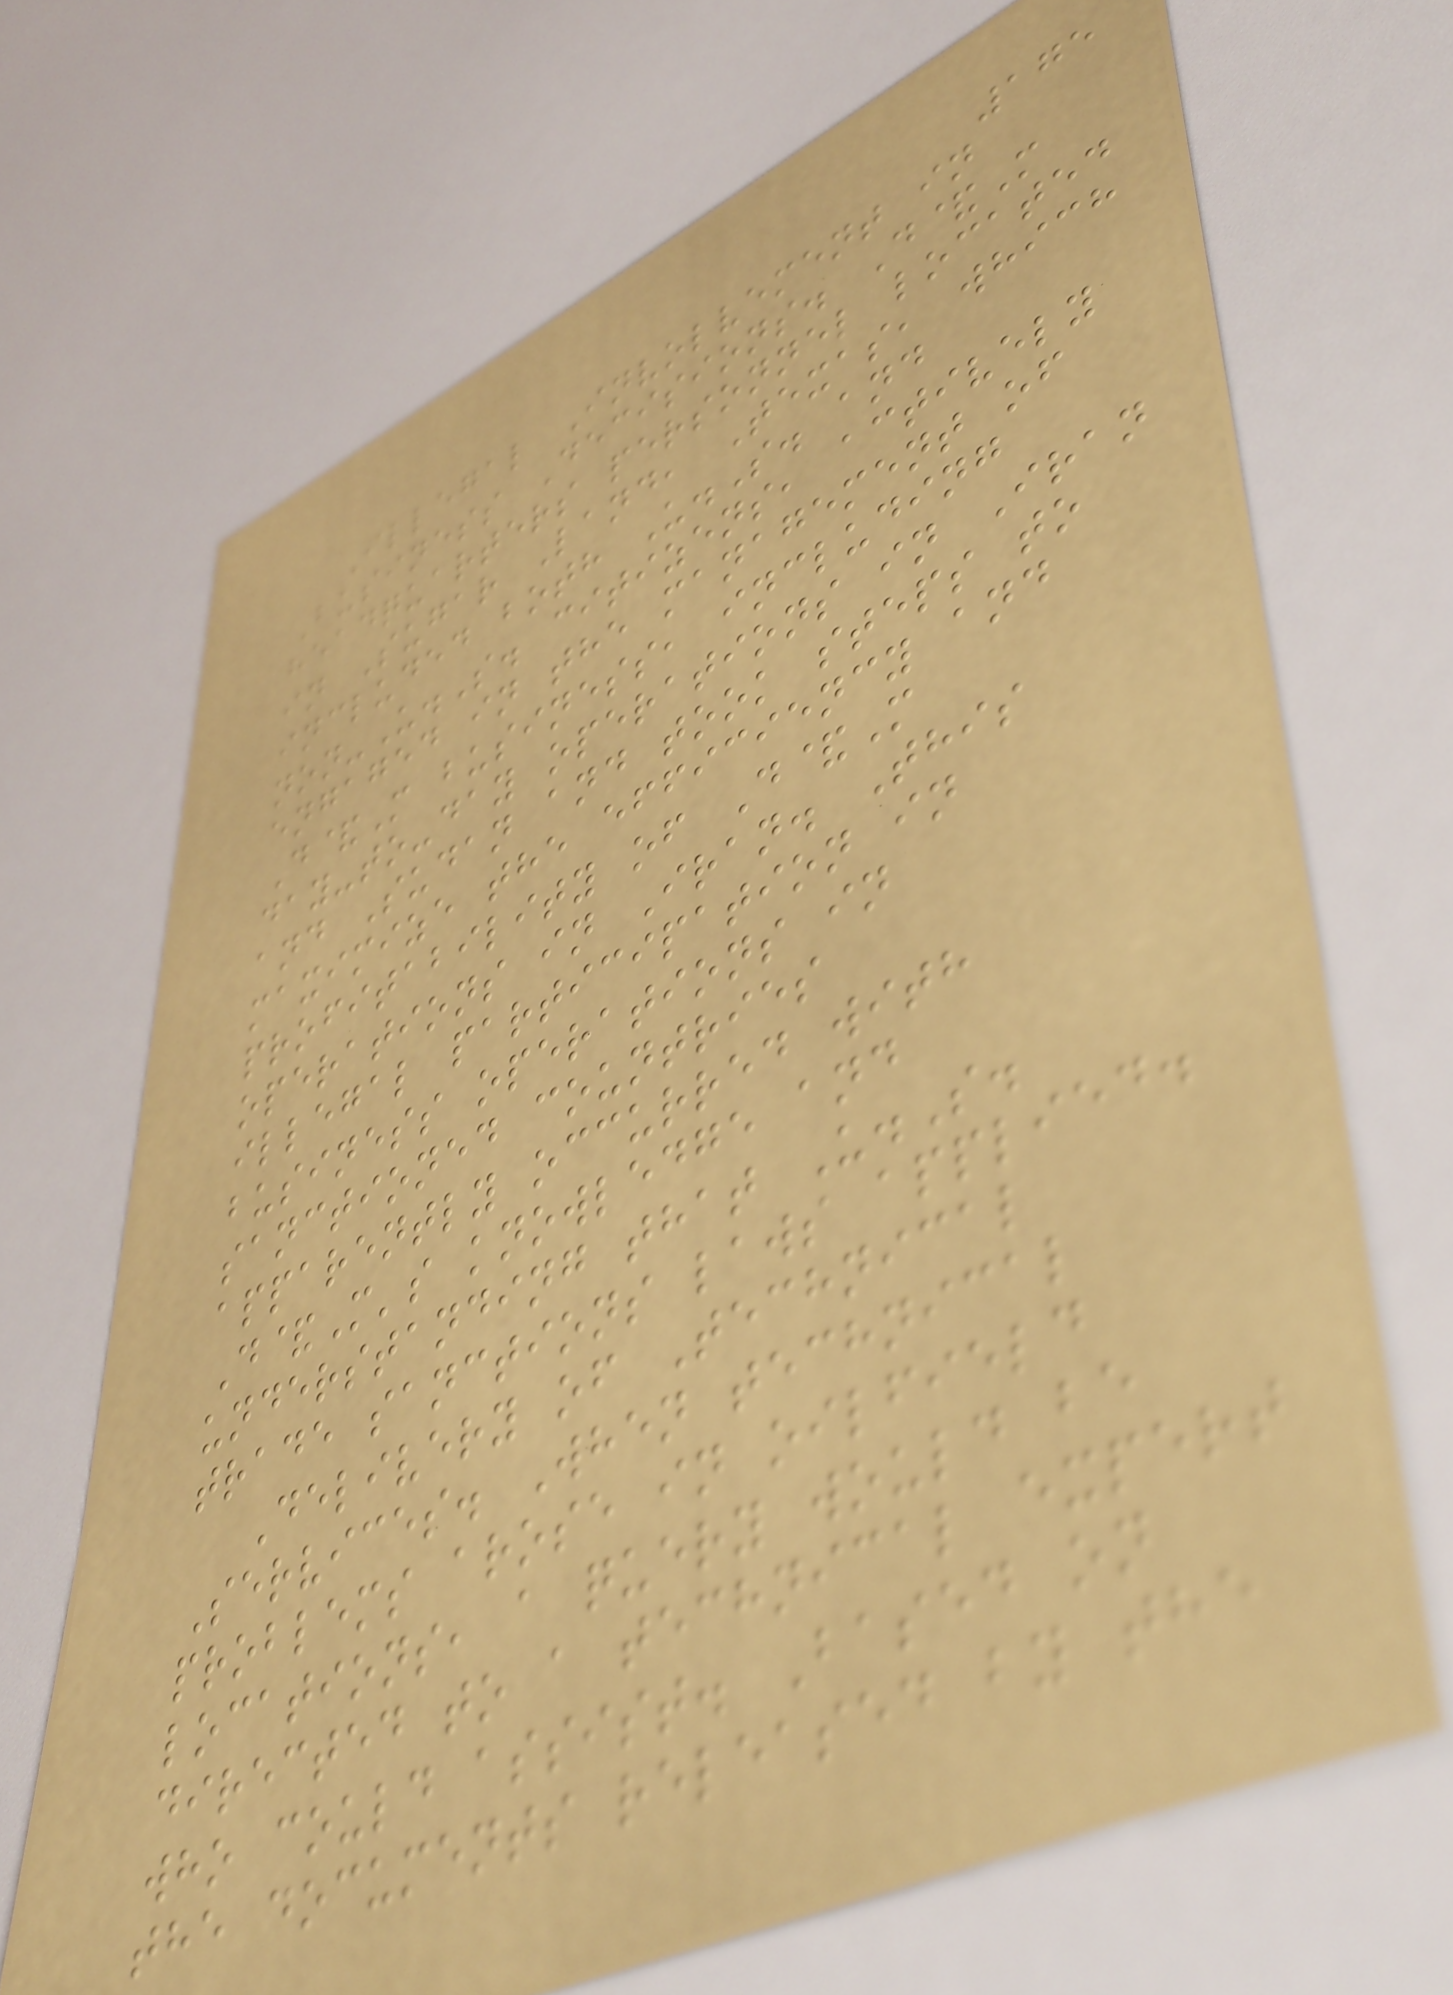175
Illegal Involvement in
Business Decisions. D&M
headquarters personnel located
in Sugar Land, Texas, which
included both U.S. and
non-U.S. citizens, actively
engaged in the management of
D&M business, including
day-to-day operations in Iran
and Sudan and took steps to
maximize the efficiency and
profitability of D&M
operations in Iran. This
illegal participation in
business operations in
sanctioned countries
apparently occurred with
D&M's knowledge and
understanding that U.S.
trade sanctions laws applied.
Delivery of Technical
Services. When technical
problems arose in oilfield
locations, a query would be
directed to a technical expert
who could assist. Based on
the documents released by the
